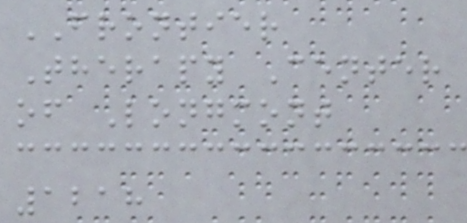FRONTIER
Therapy Center
of Longmont
1218
